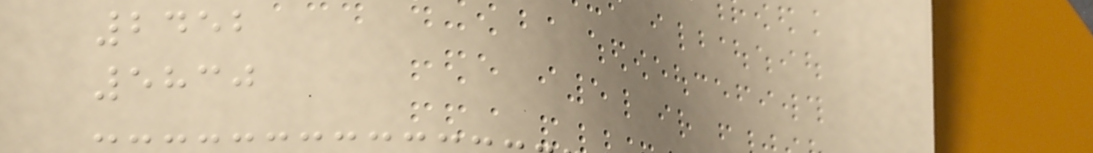2452
5830
